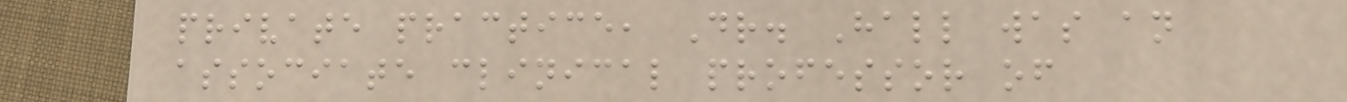private practice, Dr. Hall was an
associate clinical professor of
